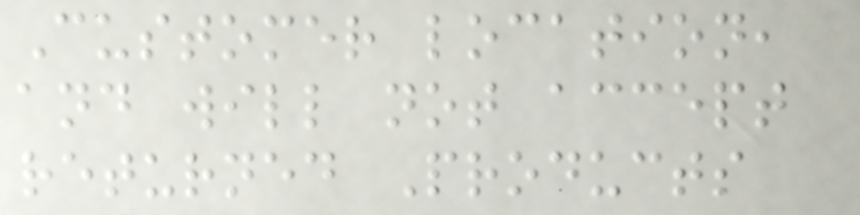Customer location,
and will not accept
returned Products
